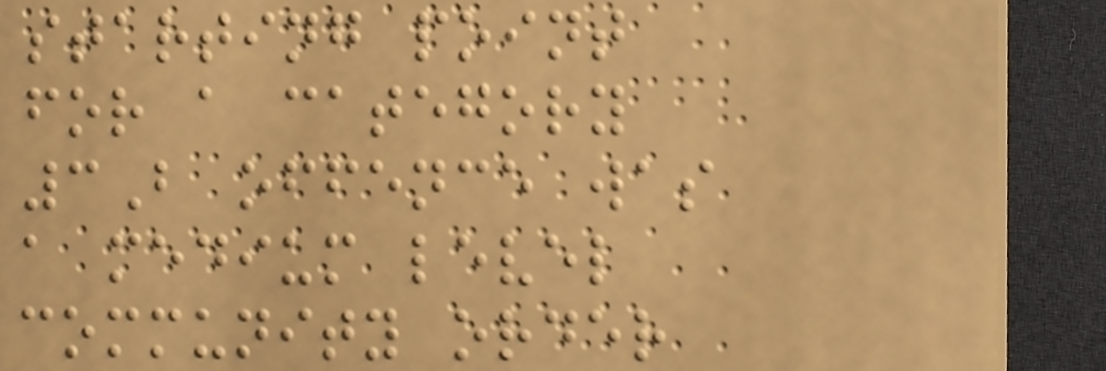starting point
for a category
3B offence was
a medium level
community order
